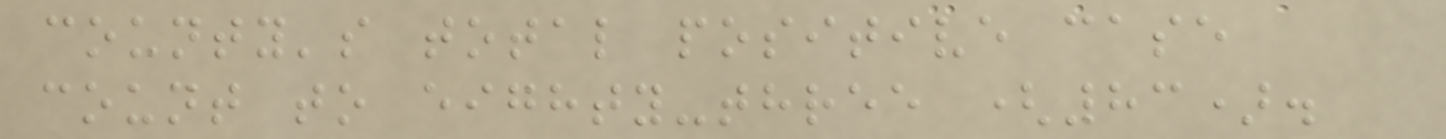county's total positive case
count to eighty-three (83).
